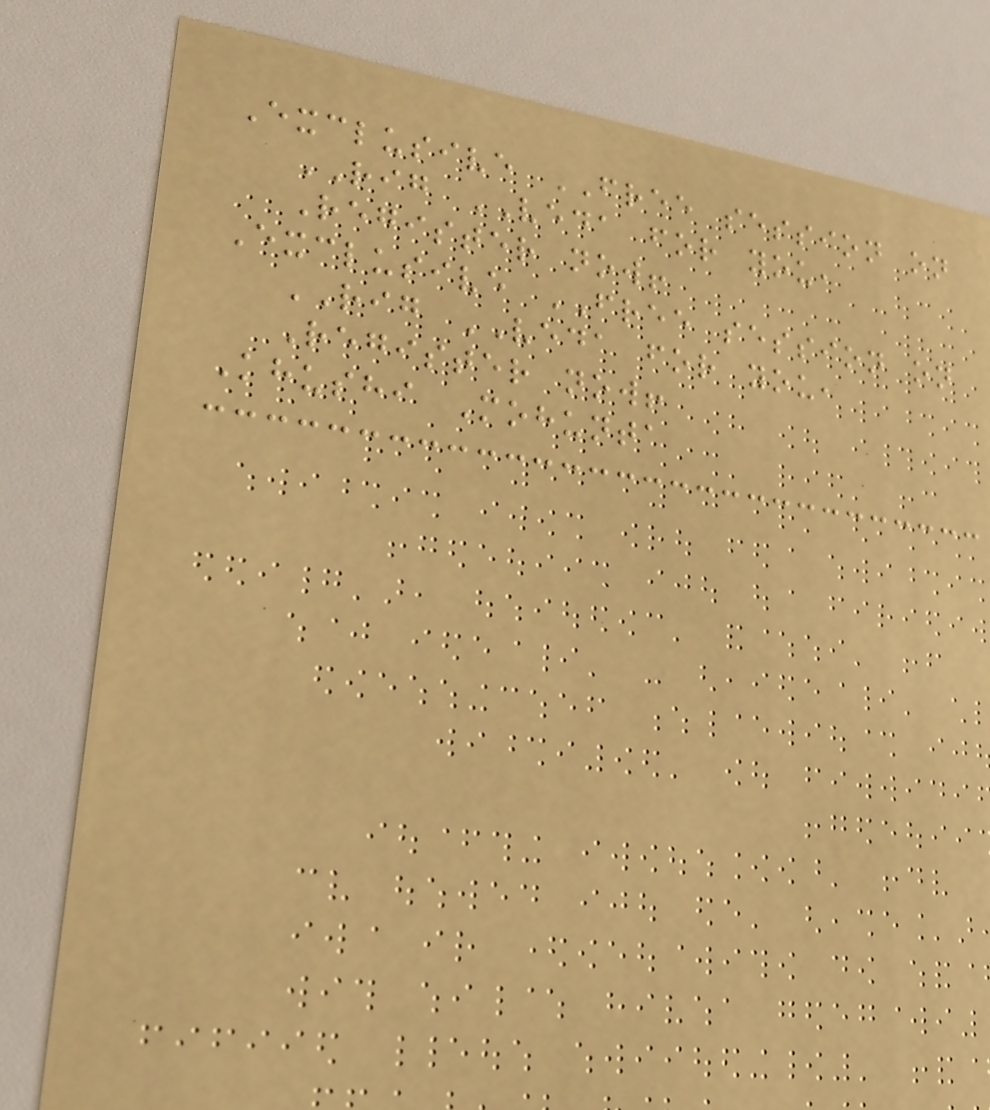Exclusive FREE session on
RIG VEDA for you,
Register now!
Exclusive FREE session on
RIG VEDA for you,
Register now!
Khushi Mohunta
